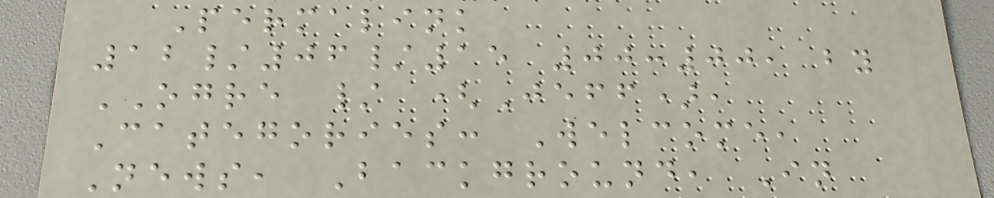Permalink
12/06/15 00:00, by
OGRE / (Jeff),
Categories: Welcome,
News, Background, In
